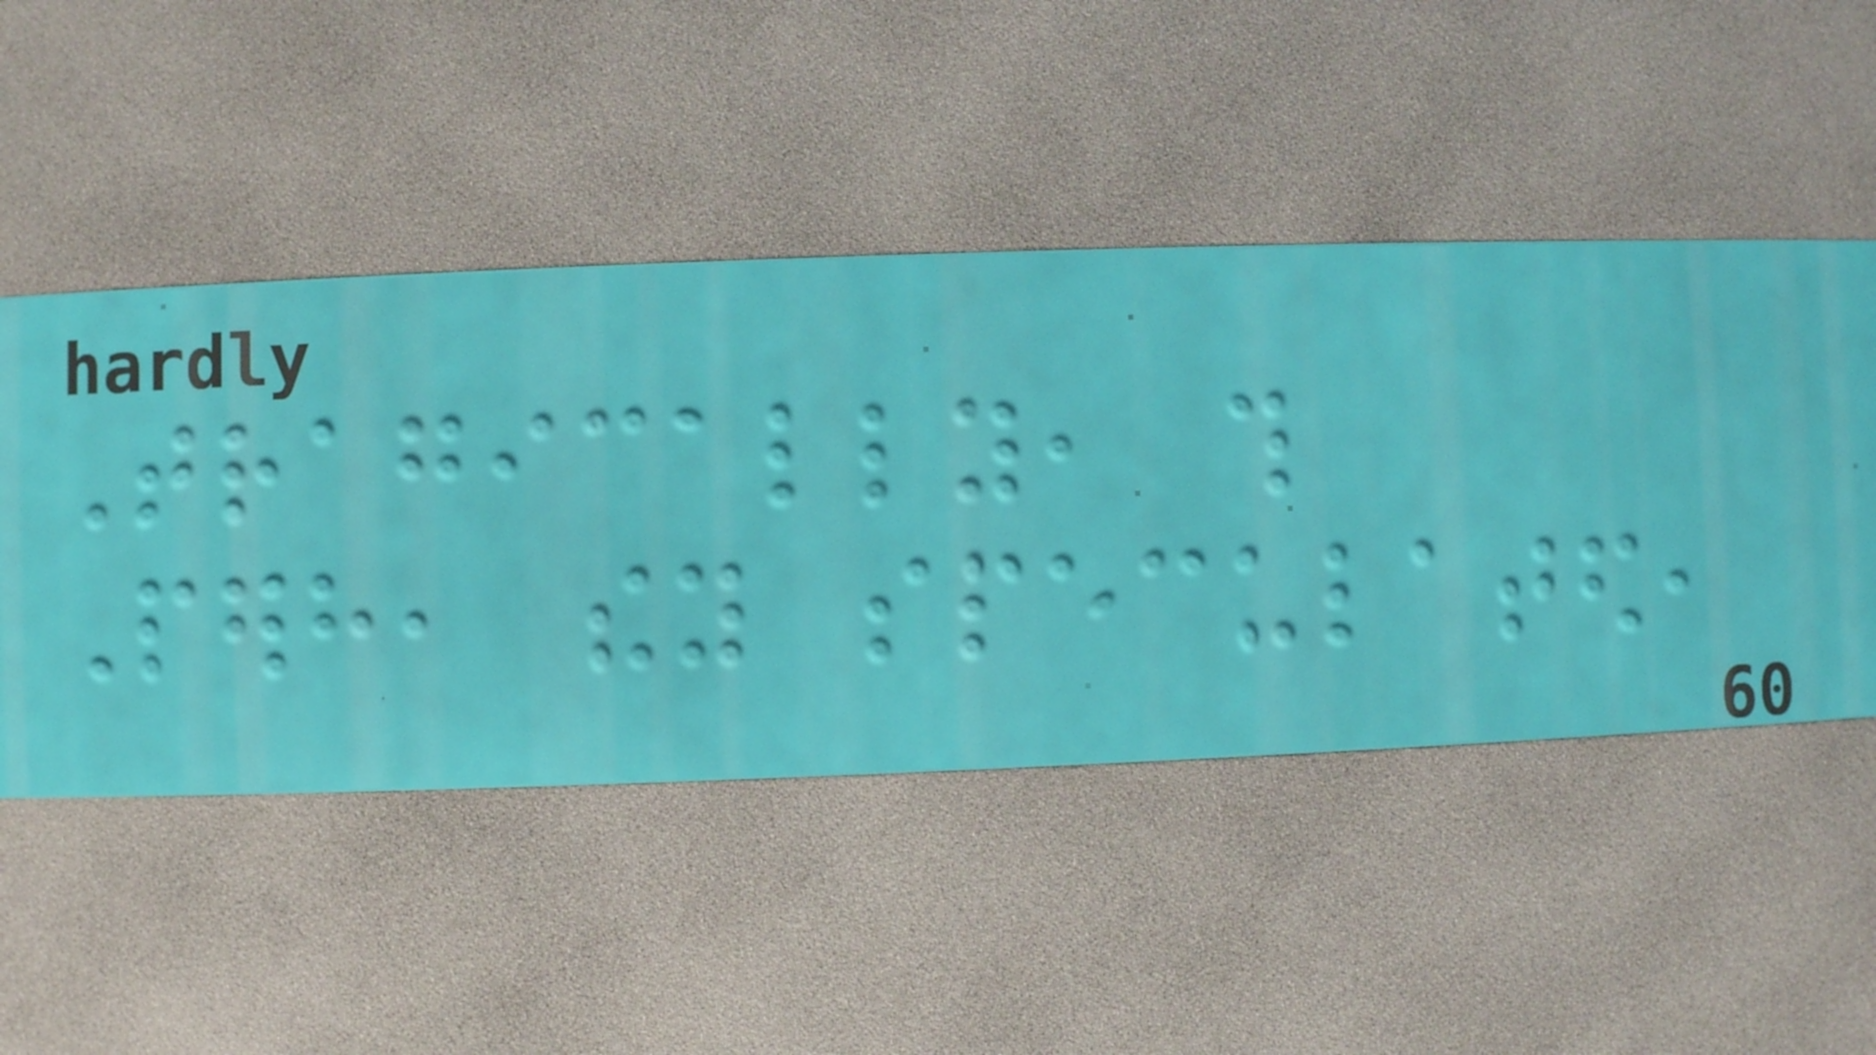Tragically, this
Perhaps, they speculated,
